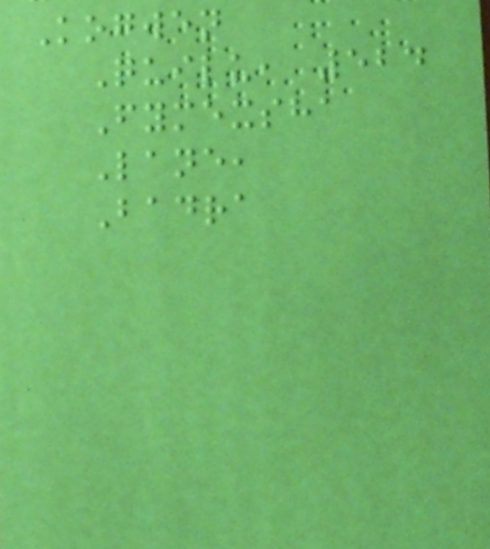Kogwen
Quilu, 524
Fymexsha
Lane,
Badra
